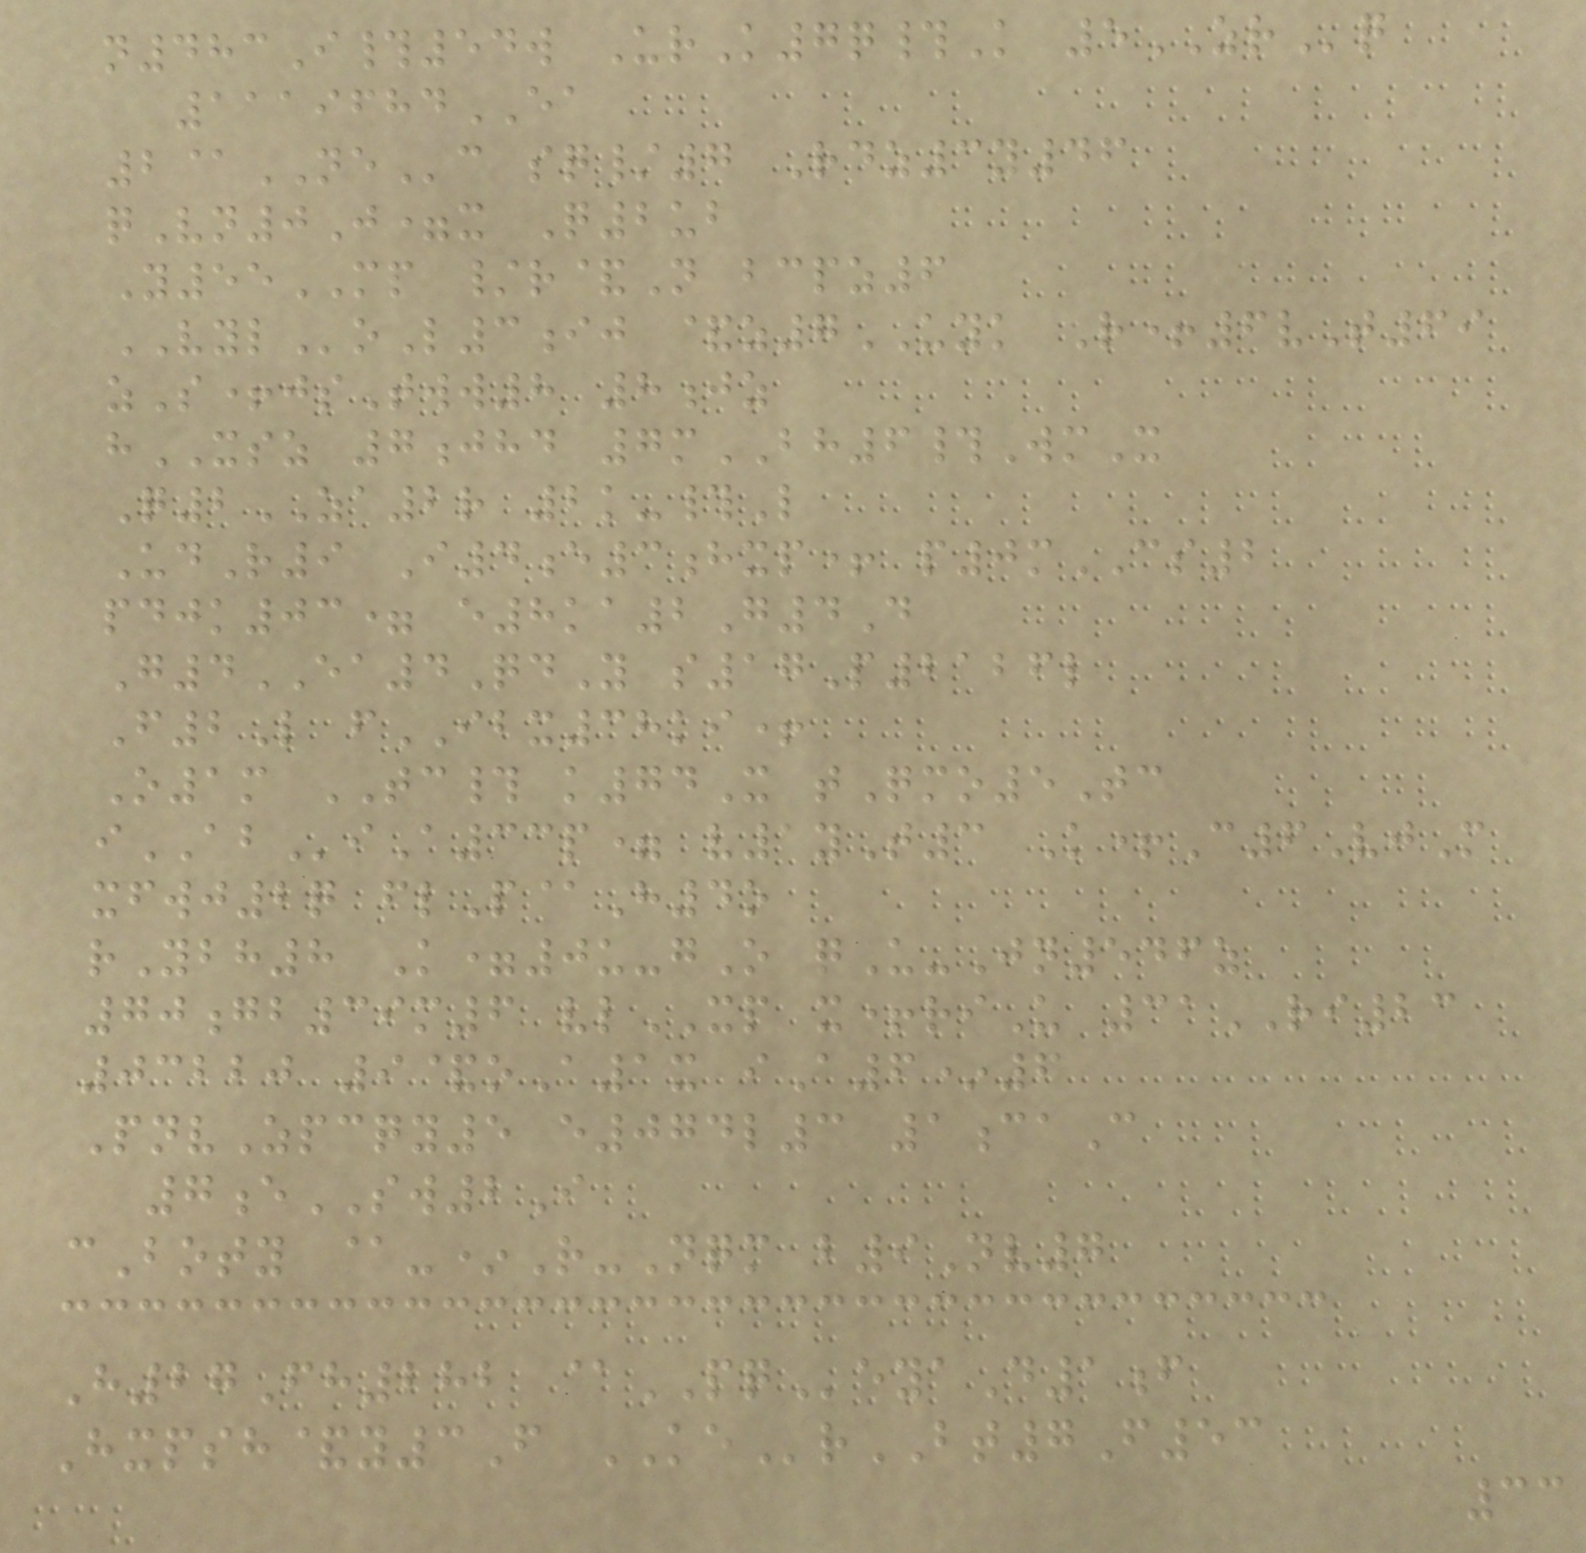n483I#54w UrK7q#K 5ZRq
1119684EA
2@NEc sq/7 Rdz3y46
qVn0J=x Q2ub
Y55MP /r&N bcpz6
VYLoL3ij &z7UYK R+6vT69
zS+jsTww8 8jz
hXSZ 7jhd 7mBH6#WmX
Q2ZA2r 2k-#L
UdR9 I4e3hxp+ p0mCS2
pdjk03= e8ka2G4D
G4EA4QdY s17P2126l
F2L fIBX38ki+
O1m TC# k74X tQmo5Tc
iABiA33p= v1yT3 K+C6VjM
xfwj2q flP@H4o
rYbh8 K=0u-gO qU-Jn546z
70gb39m6 vlXP x+riU 31RI23
03220 9&oA1x iA6*6
PnvZpcqy5 e074l3 1caC
7eSW2I
cBoty @-*R-Nqm b9Nv7
H27Fh282 @PQeyaD1f
Hxpsh&y3F KErBT7F53
33
